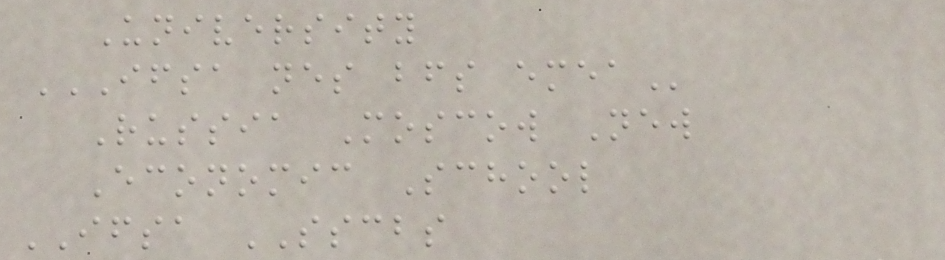University
IFSA NES BFS EMEA
Russia Moscow New
Economic School
IFSA SSCBS
